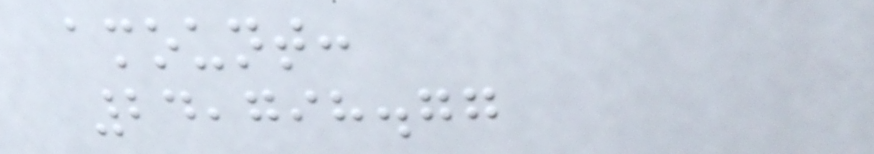amount:
24,798.77
